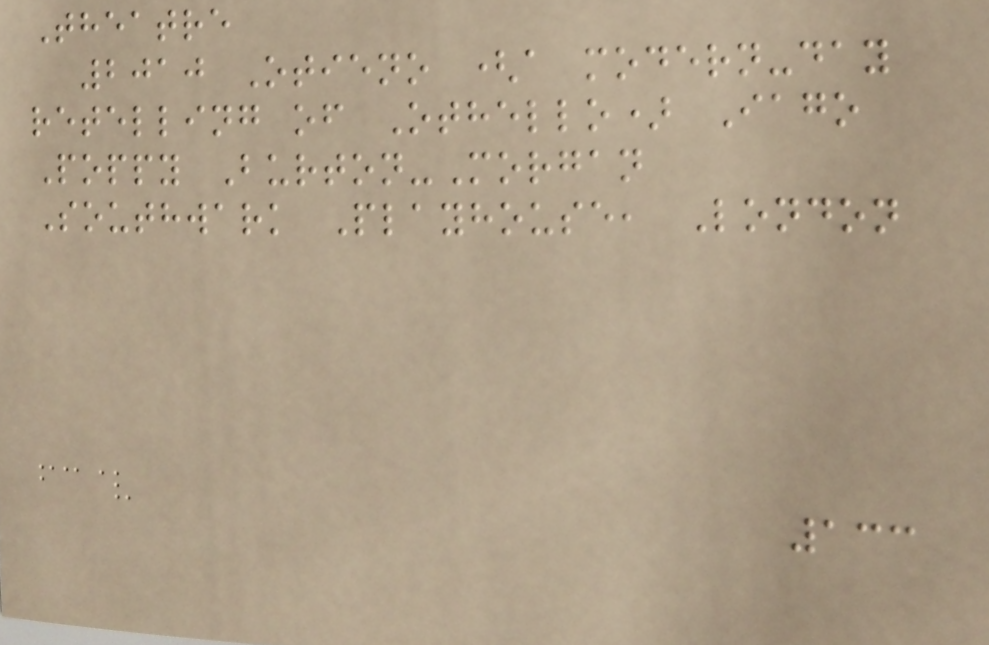Theatre
2010 Otieno (a modern-day
retelling of Othello) Iago
Poppy Burton-Morgan
Southwark Playhouse, London
133
